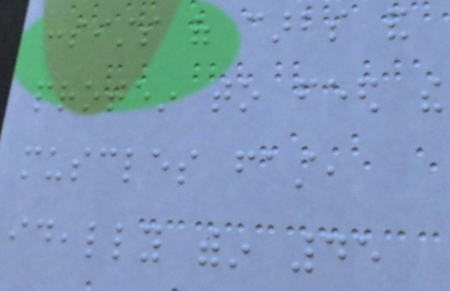consists of carbs and
protein to feed the
muscles fast,
ideally within 45
